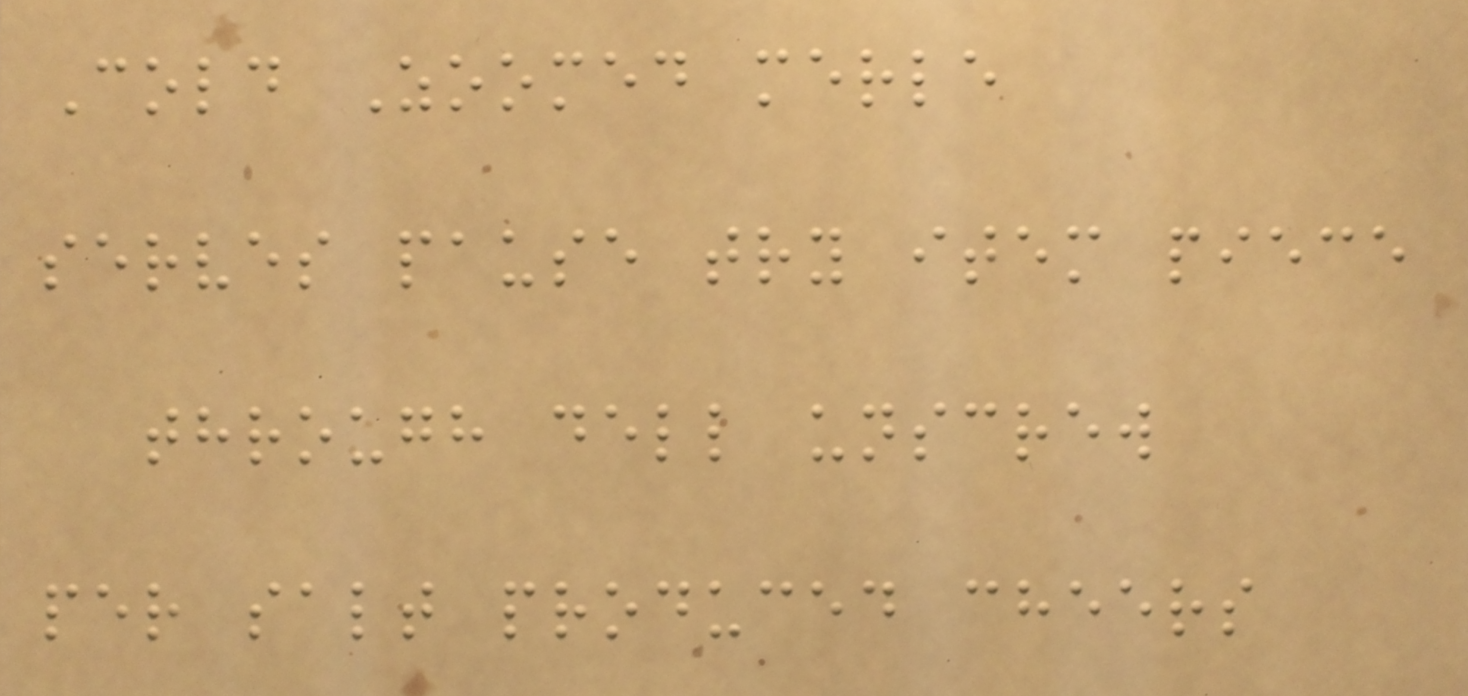Cold Zoomed merle
serves pause try item piece
through dell unscrew
per salt produced cheers
